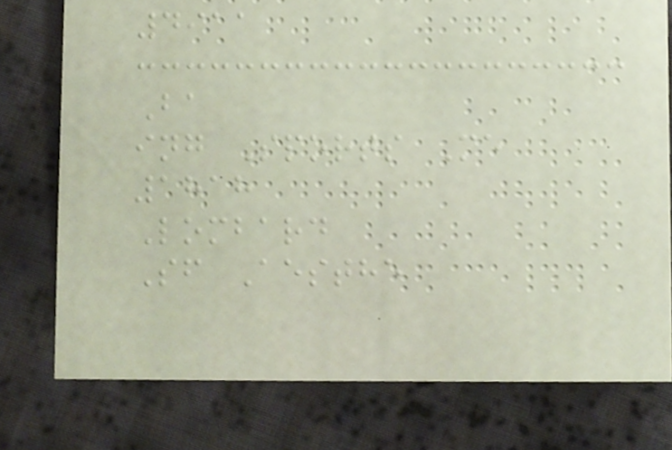4911
Ba
ing Sports Me
1818
Lombard
Sf Aesthe
